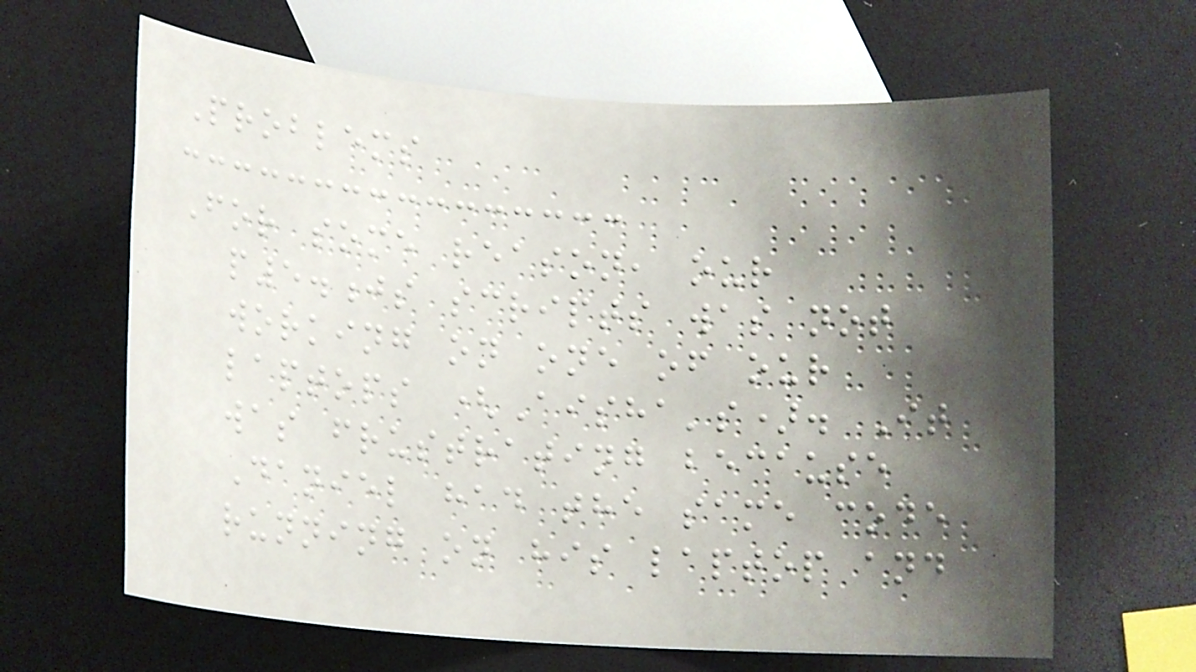Problems
For some reason, our
p5.js scripts was not
working on one of our
laptops (Aisha's). It
was frustrating because
Daniel had the same code
running on his laptop and
